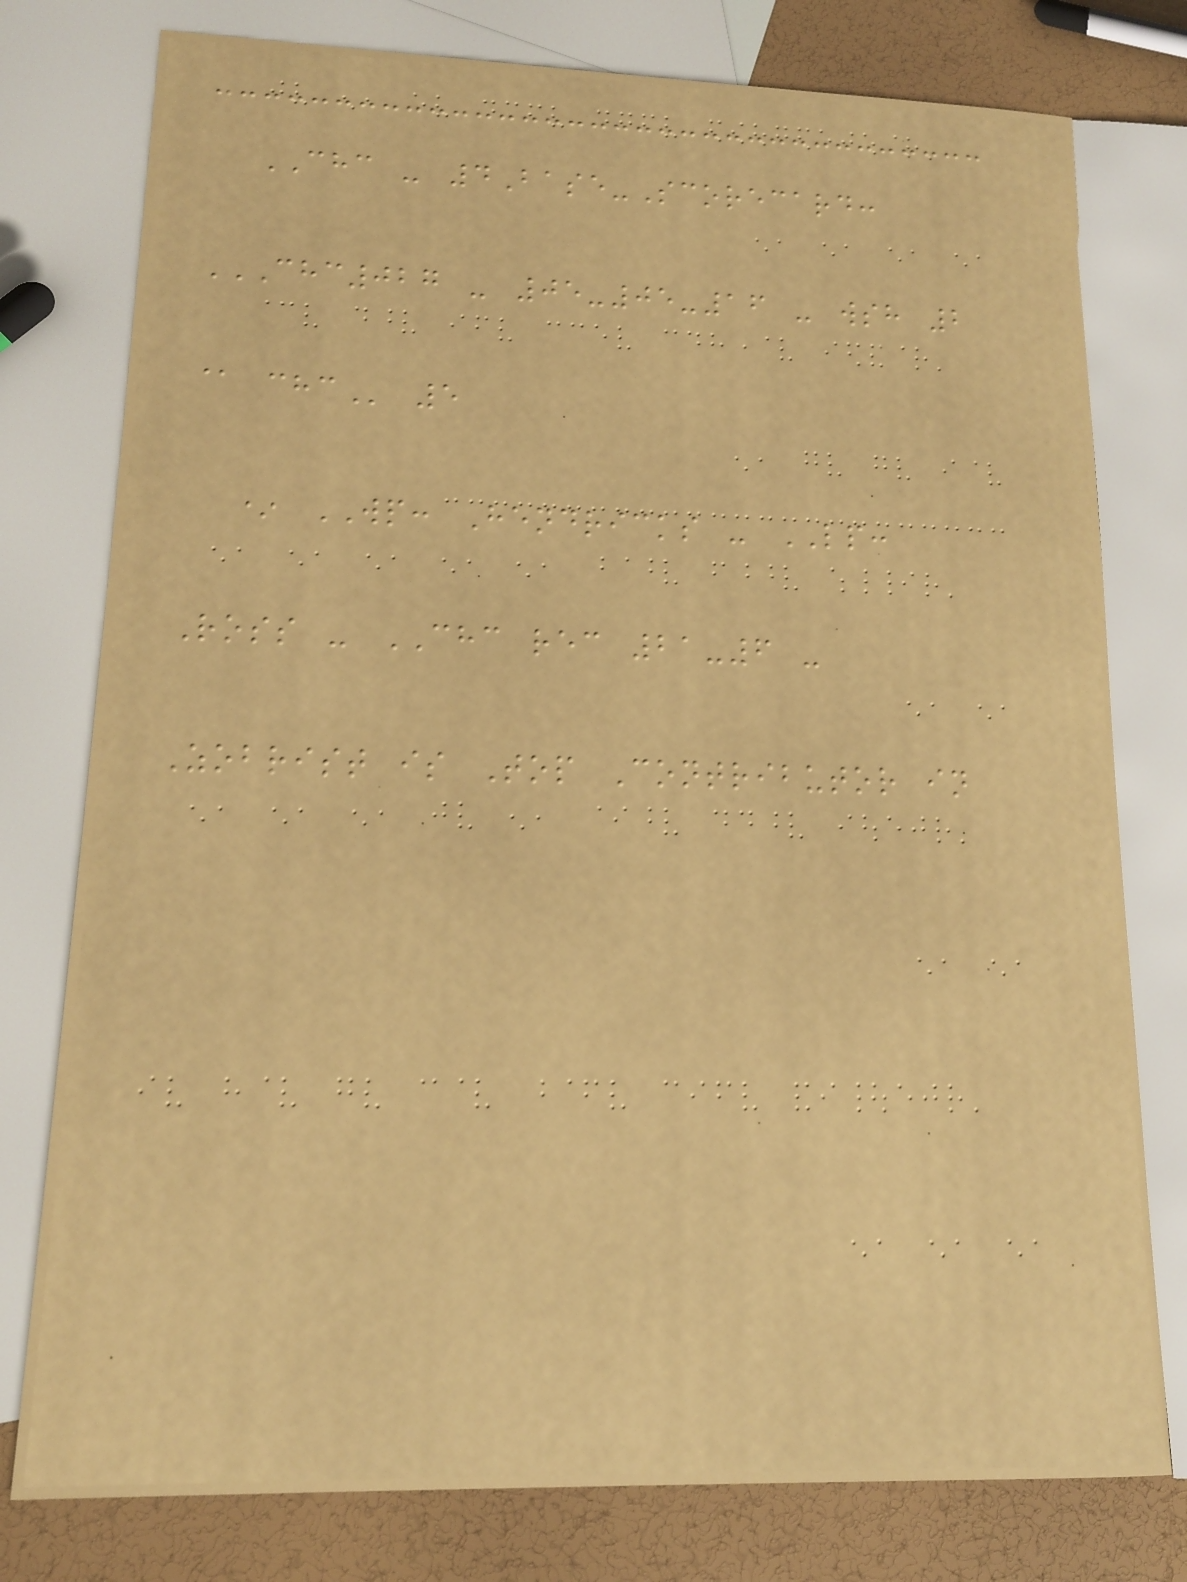CHC - 4Base-Scorecard:
CHC027 - 05-05-16 - WSH 2
@ CHC 5
* WP: Hendricks - LP:
Ross - CHC rec 21-6 -
Zobrist is Top Contributor in
